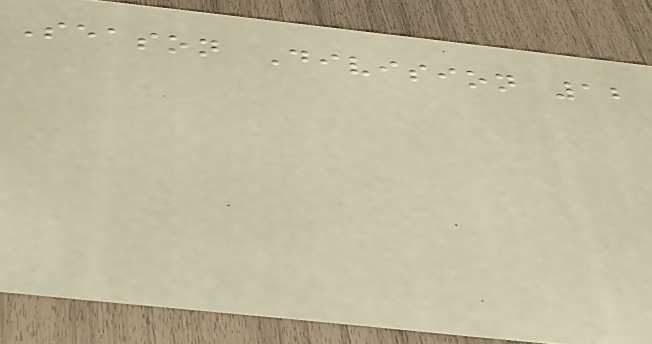Season Division 12
